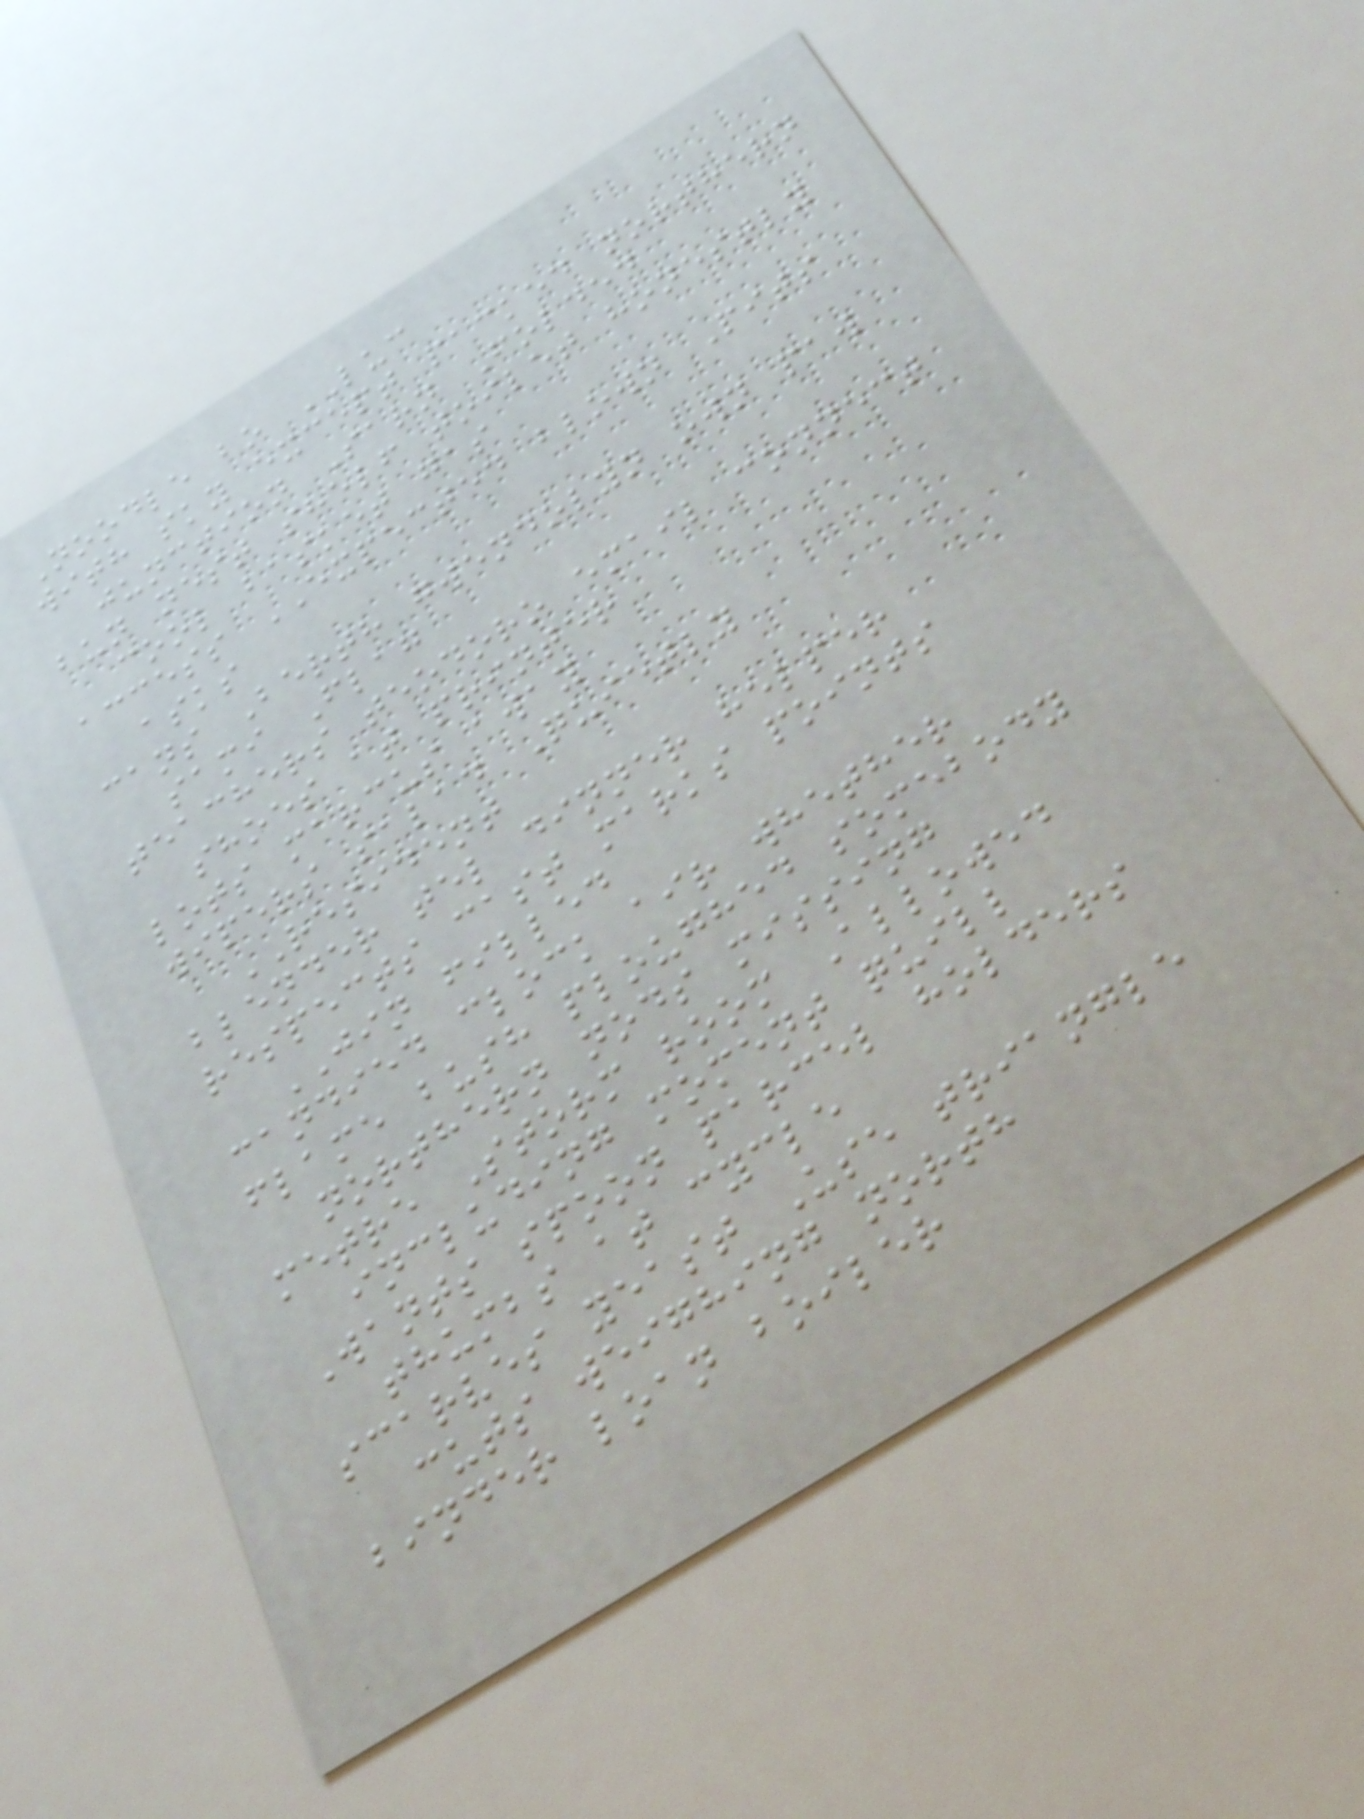Noodle bo LUC
with sky except packed northern
junction Sarn Folded
bun nest shelf toilet honestly
cool basket gas
access EXPECTED blown Pits
asks
cans Berth gwendolyn own paw
sami Flag
teachers teodoro email connect
shoes at printer
lots marcus away
wipers salad Quietly
RESIDENT
blender tel dinner helper
respects cast marks points
JIN filled
candied clock air whether
flame bush ploughed somebody
northern nods missing
metre Storm room Allowed
including moment quill
Wants spoon parcel holders
thumbs at cycle
scarves yeast Use triangle
cuts weighing north
binder loan boiler
